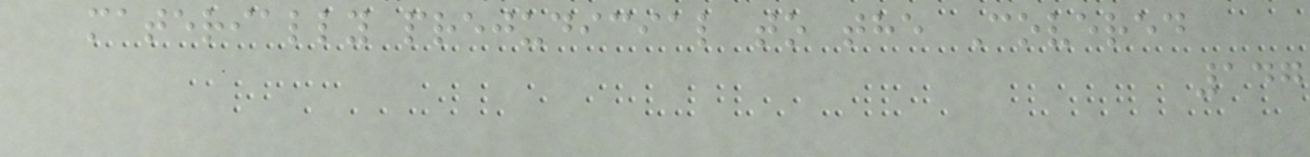materially prejudicial to the Covered
147
